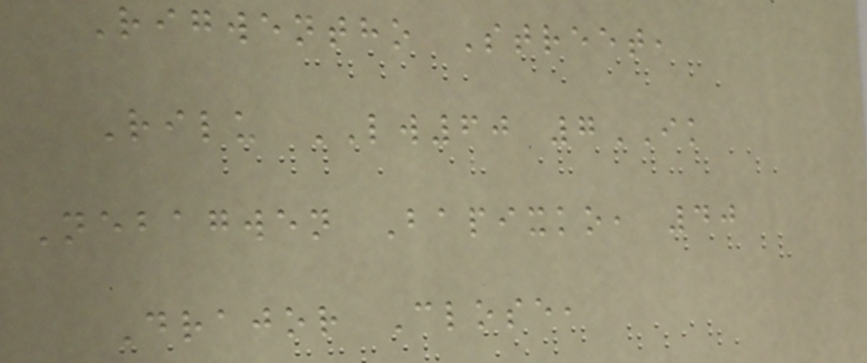Rigwentho Street,
Rilu LW60 7IK
Nebagwen Bapixko, 40
Drajor Close,
